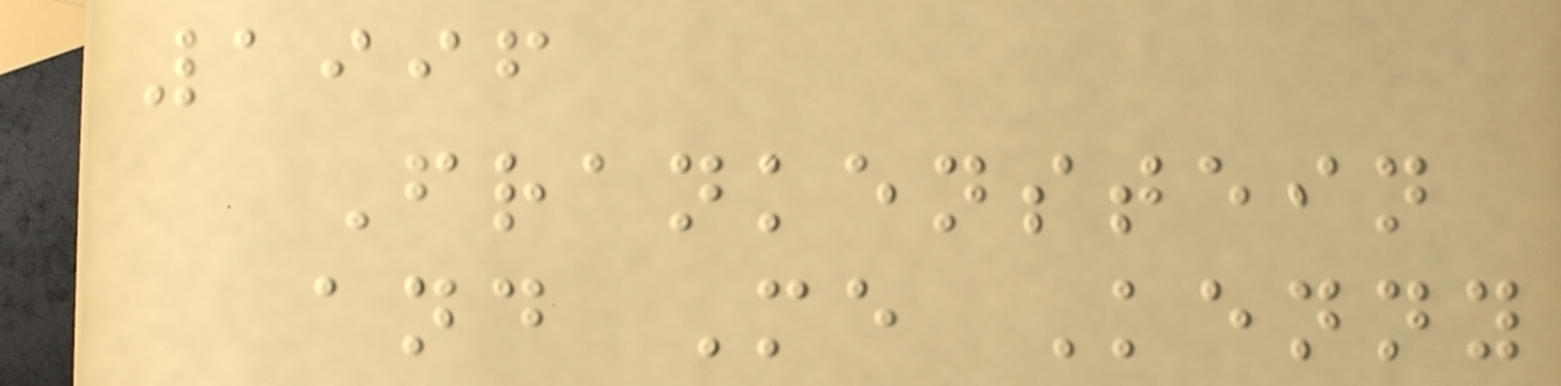1996
Frankenstein
and Me Kenny
